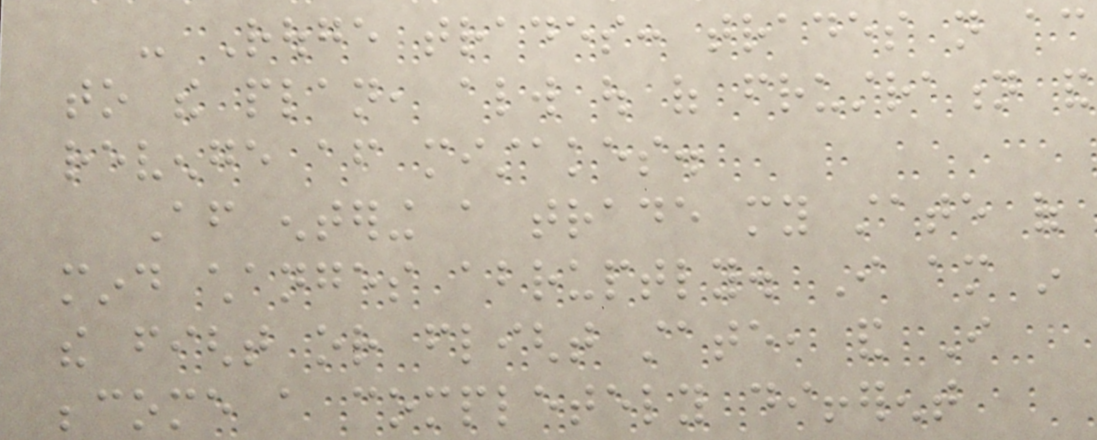- Rouge trades: trades not according
to the plan, always out of frustration and
revenge after mistakes.
After entering a trade my state of
mind changes abruptly. I am in
the fight or flight state, and I
become a completely different
